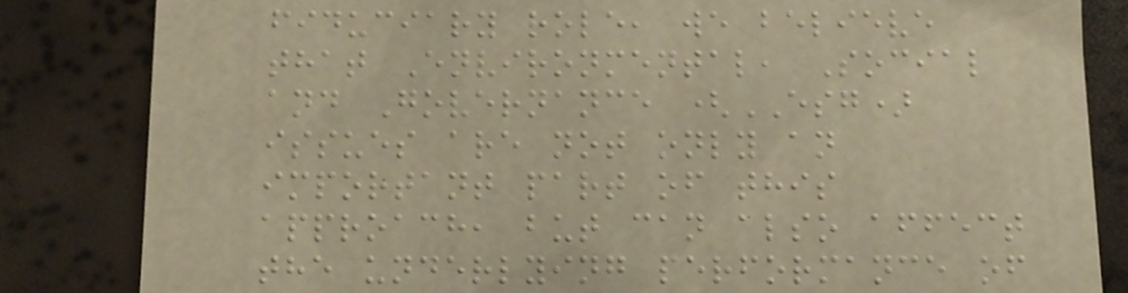fiduciary role, we believe
that Environmental, Social
and Governance (ESG)
issues are not only an
important part of this
approach, but can also affect
the underlying performance of
